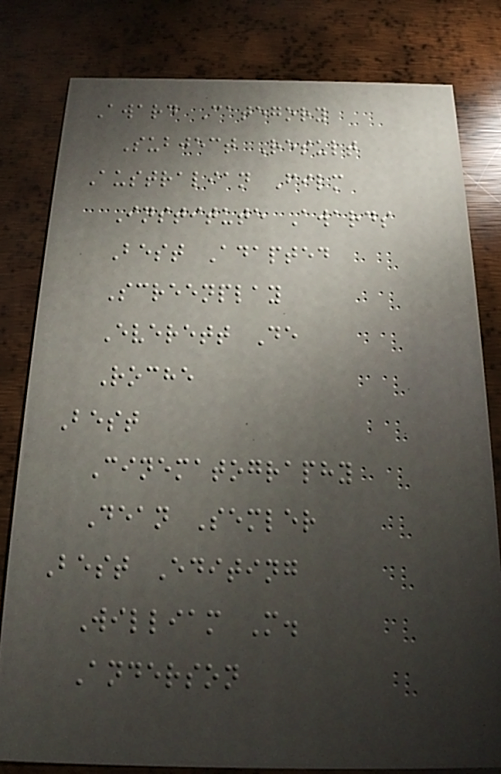Award Category
Subject Result
Australian Film
Institute Awards
Best Adapted
Screenplay
Everett De
Roche
Best
Cinematography
Dean Semler
Best Editing
William M.
Anderson
